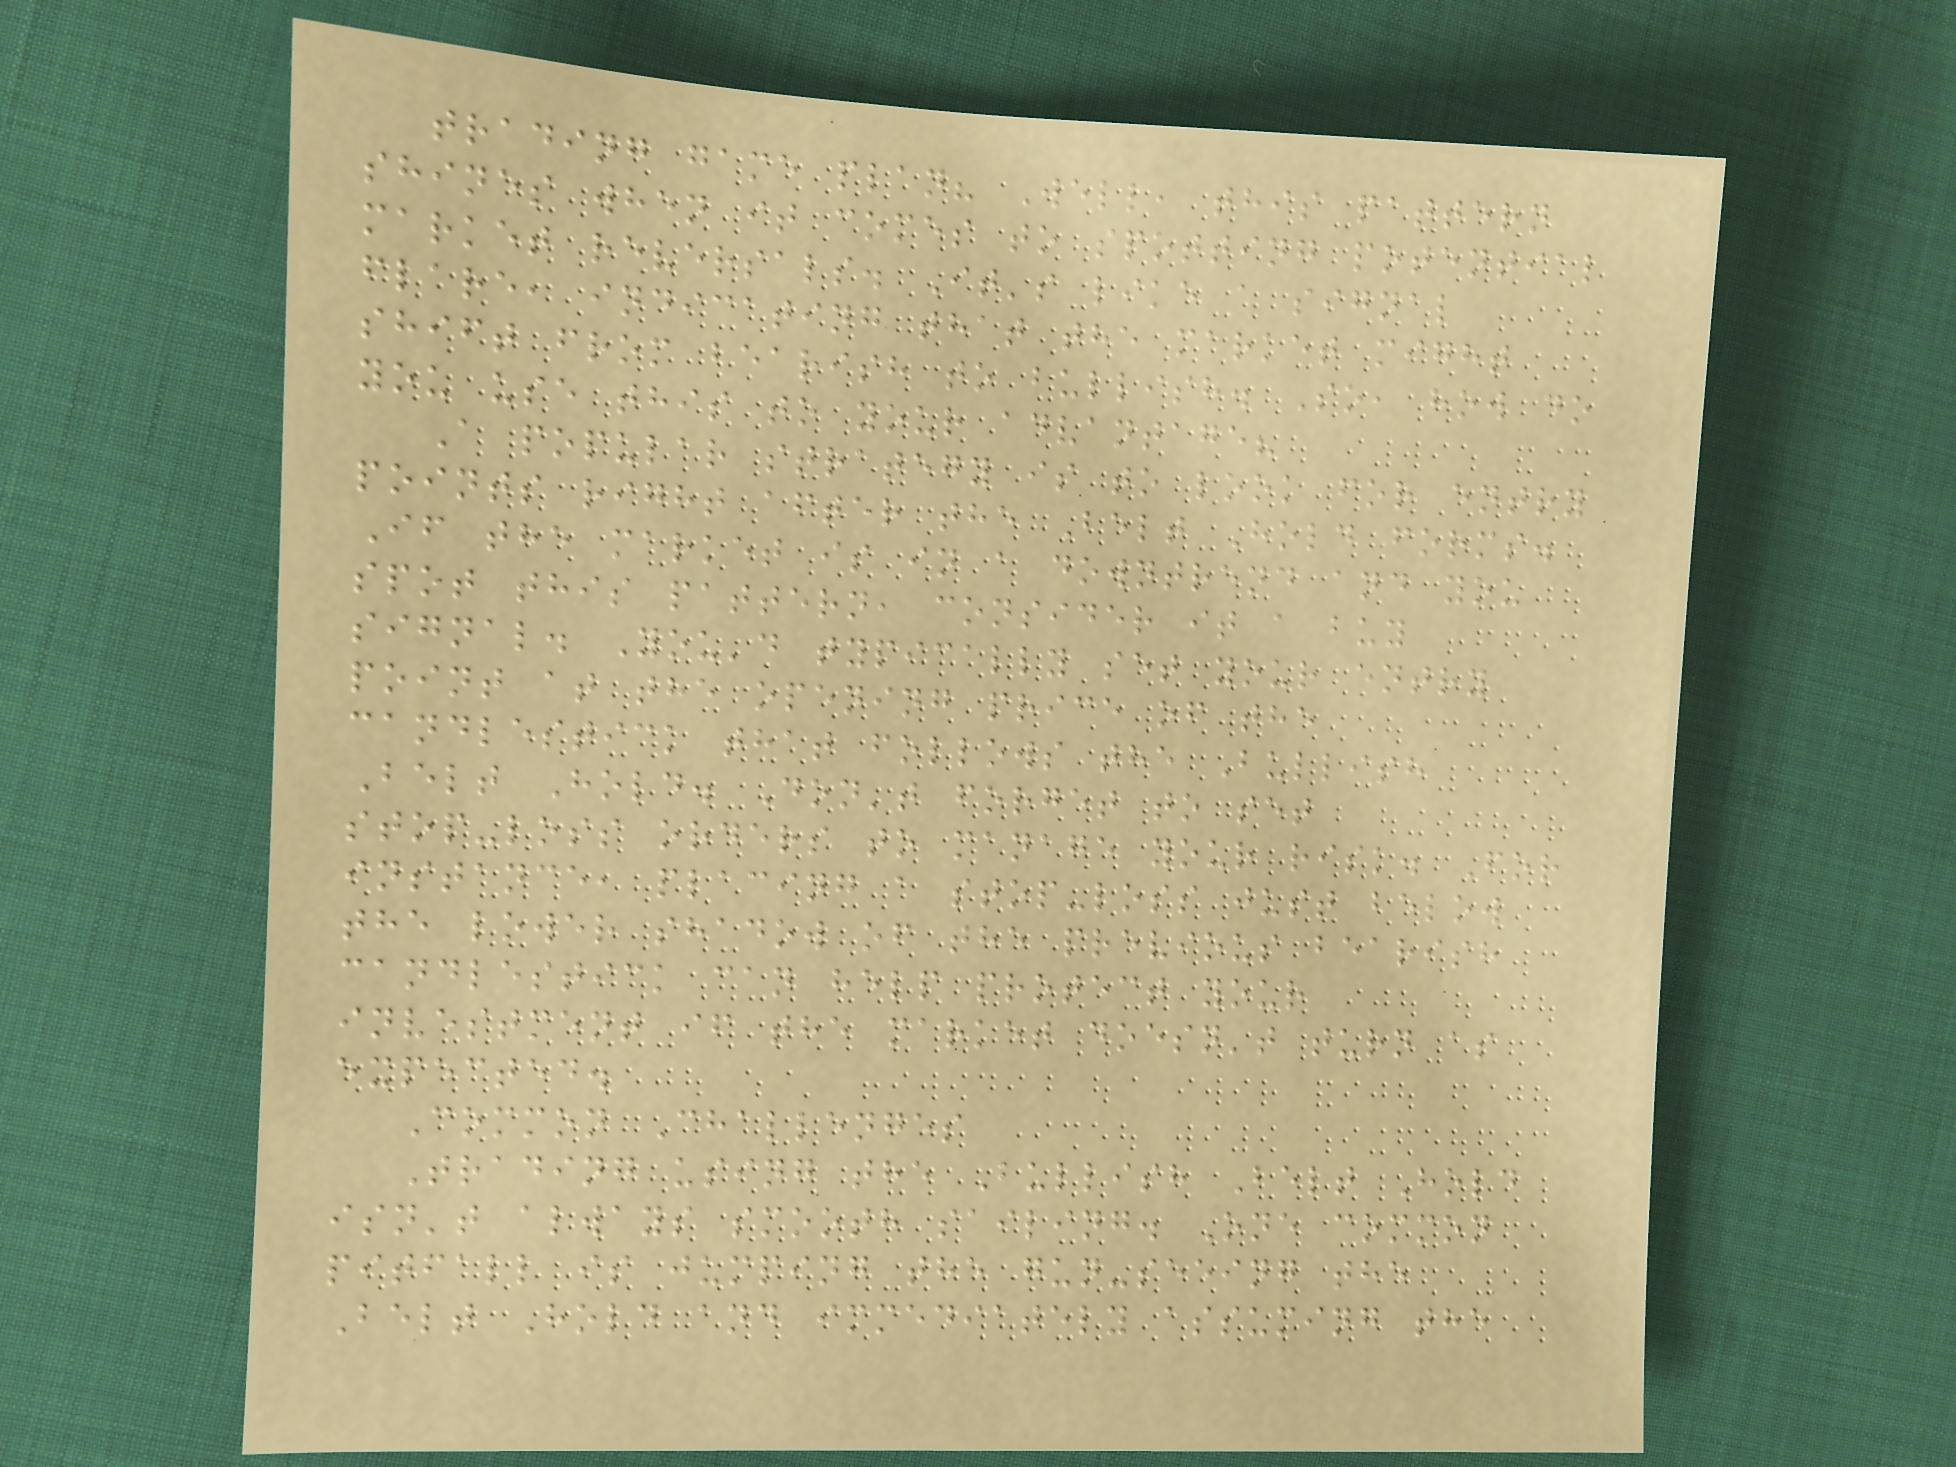trading game plan? Well, this pattern
shines when it comes to spotting potential
market reversals. It's like a signal
flare, indicating that the market might
shift from bearish to bullish. So, how do
you use this to your advantage?
A popular strategy is to look for entry
points right after the Belt Hold forms.
If the market is in a downtrend and you
spot this pattern, consider it a buy
signal. You'd typically set your entry
point at the opening price of the
candlestick that follows the Bullish
Belt Hold. Don't forget to set
stop-loss orders to manage your risk. For
instance, placing a stop-loss just below
the lower shadow of the previous bearish
candlestick can help protect your
investment if the market doesn't turn as
expected.
Common Challenges
Trading using the Bullish Belt Hold
isn't always smooth sailing. One common
pitfall is jumping the gun-seeing the
Belt Hold and immediately assuming the
